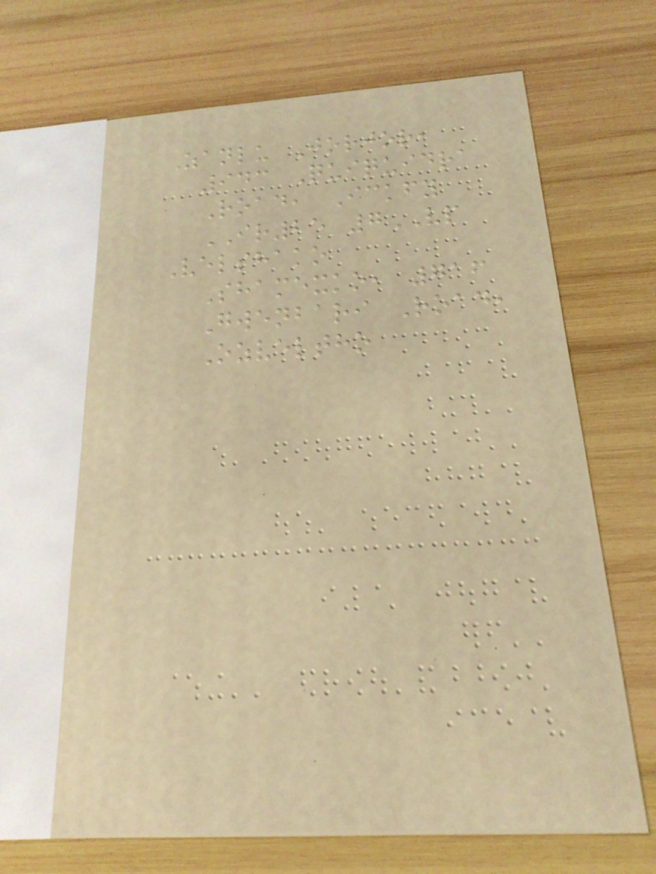Zanlu Jorjor,
943 Quiquidra
Road, Ickfy
IR25 7VP
Velshako
Shamexko, 716
Gwenbari Road,
Ozveltho
